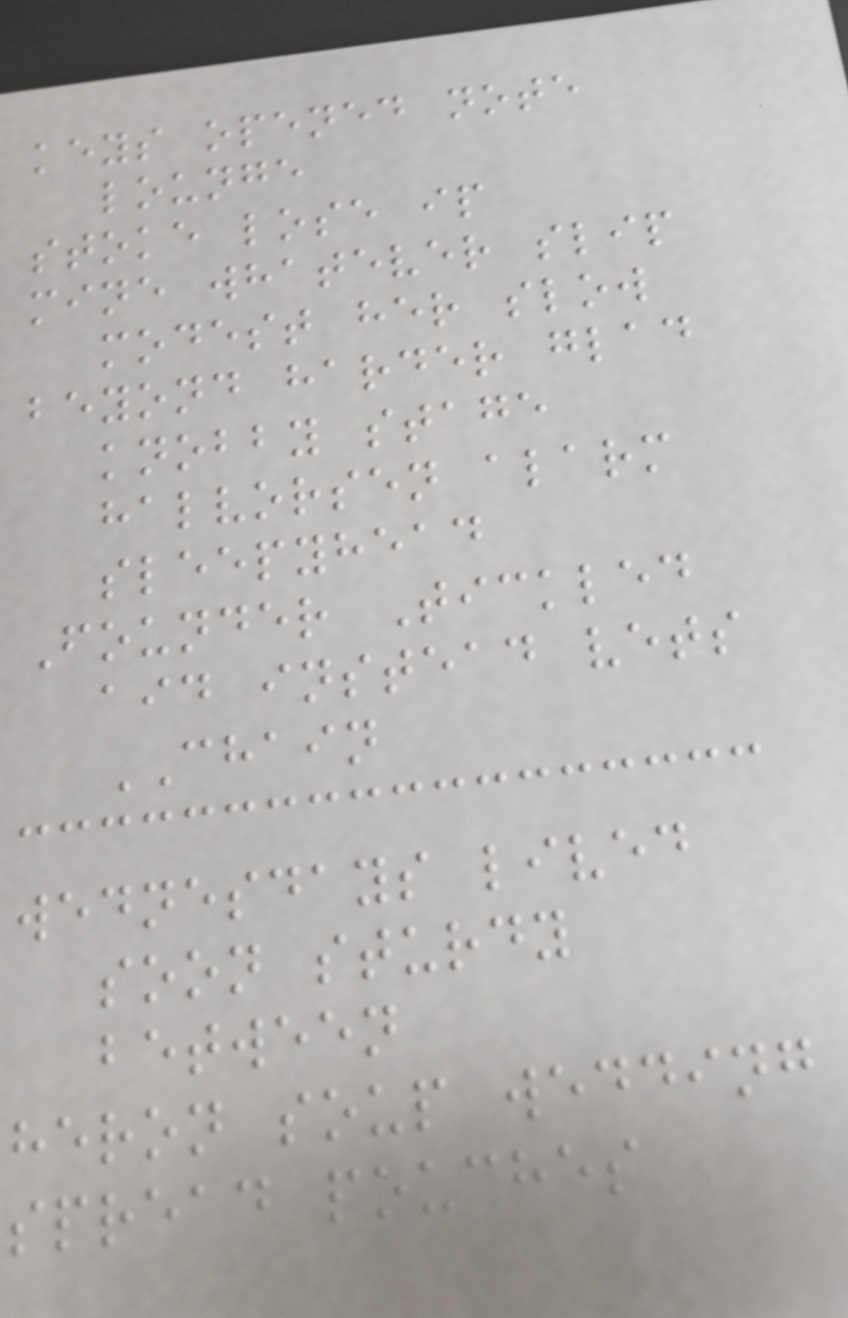keys opened note
lounge
stoke lose ip
mine whatever slip
modest her slow
beyond harder glad
knobby stage
halvorsen alarm
sleepyhead
Founder Tickled
aid instead vets
CHAIN
wednesdays lived
soon sturdy
between
heron soup wedding
spread pouches
